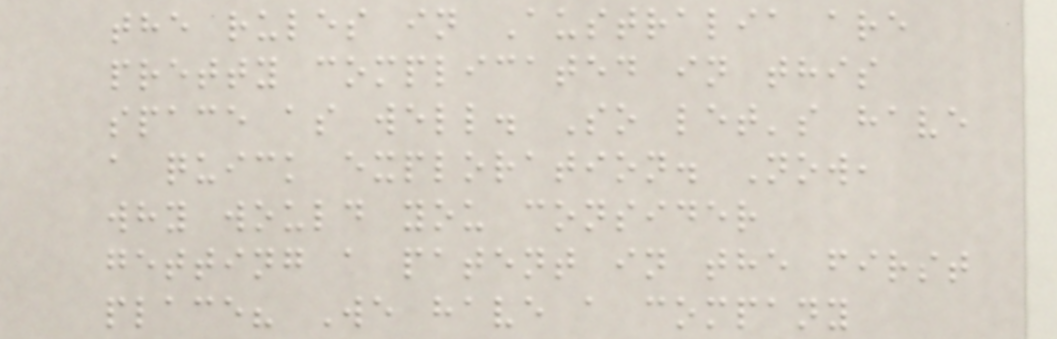the rules in Australia are
pretty complicated in this
space as well. So let's have
a quick exploration. Now,
why would you consider
getting a patent in the first
place? We have a company
